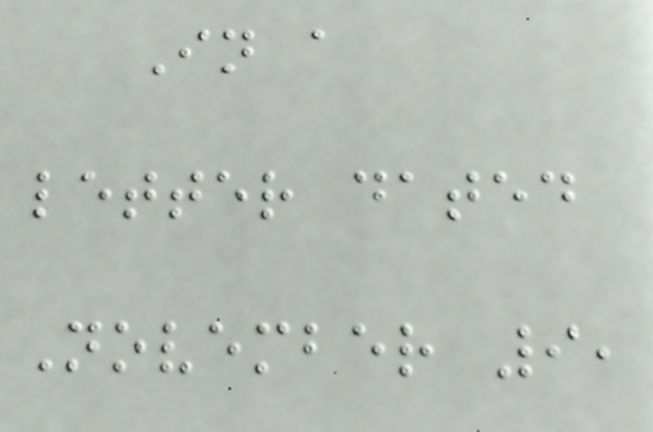In a
letter dated
November 9,
